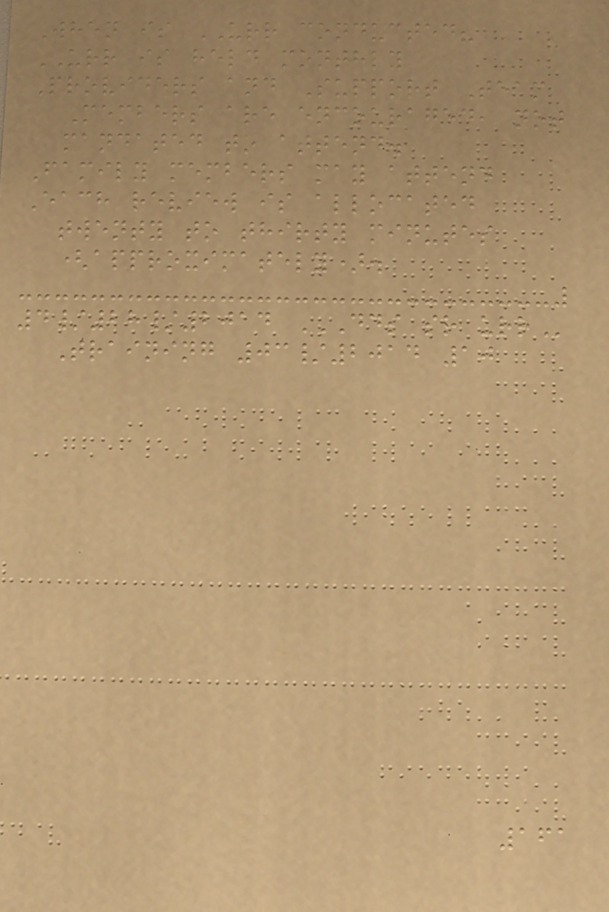When is URR conducted?
URR is held monthly
Providers and Support Team
Members are encouraged, not
mandated to attend.
Family members may attend
Each review is allocated
twenty to thirty minutes
(approximately).
4/28/2014 DDS SR URR
Training 03/2014 10
161
